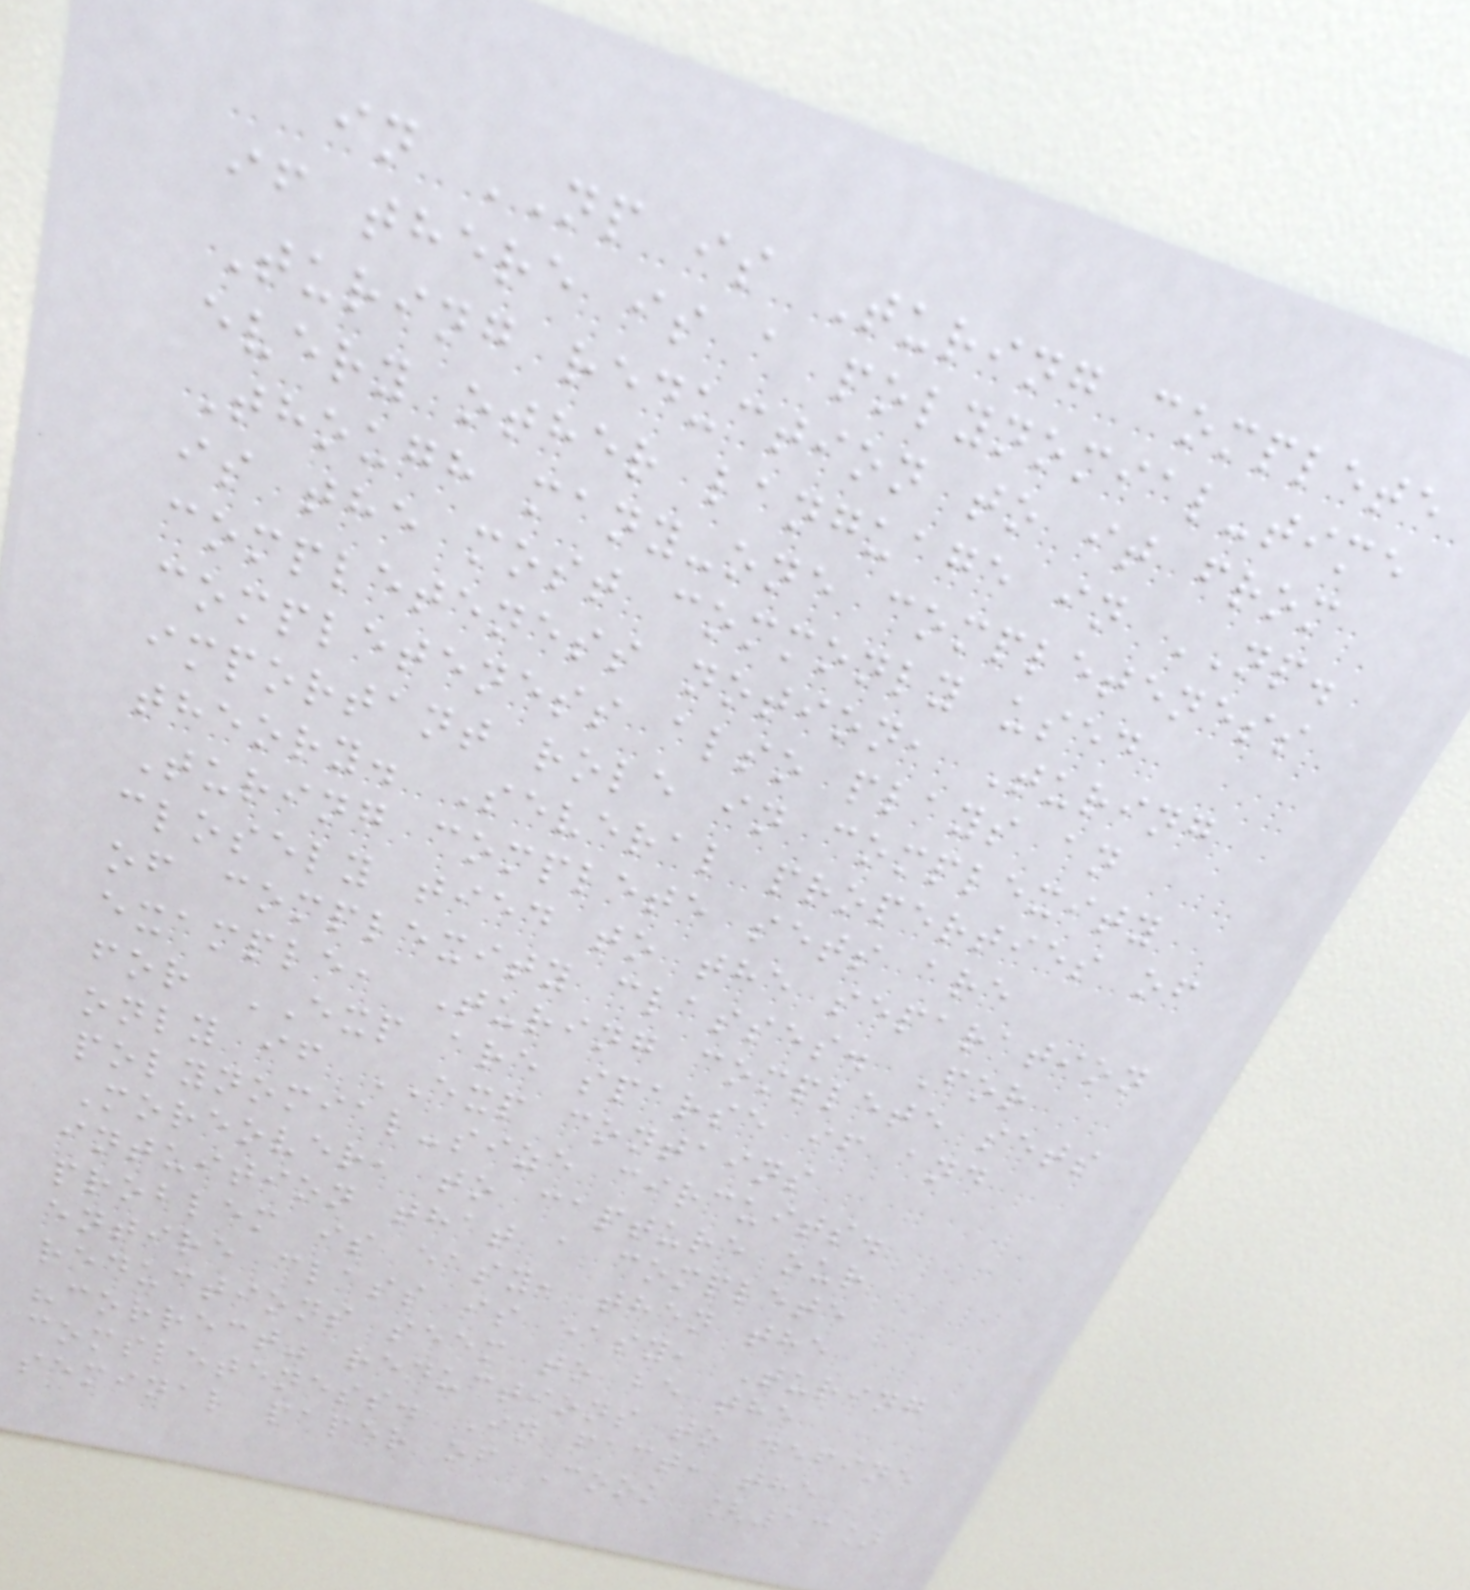in NP is Turing complete
if there is a polynomial-time
Turing reduction to it from
every other language in NP.
Though many-one completeness
is the most commonly used
completeness notion, Turing
completeness also plays an
important role in complexity
theory. Several properties of
Turing complete sets are
closely tied to the separation
of complexity classes. For
example, Turing complete sets
for EXP are sparse if and
only if EXP contains
polynomial-size circuits.
Moreover, to capture our
intuition that a complete
problem is easy, then the
entire class is easy, Turing
reductions seem to be the
"correct" reductions to define
completeness. In fact, the
seminal paper of Cook [13]
